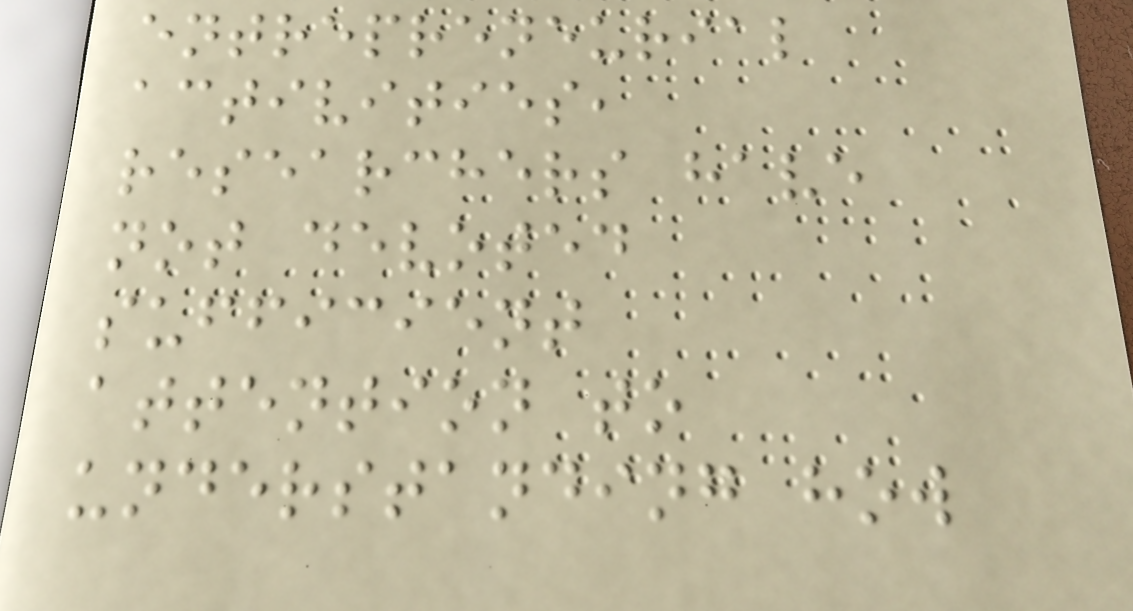entrepreneurial
activities,
researchers have
not devoted
sufficient
attention to
understanding how
